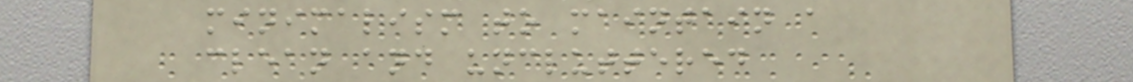minimalism to maintain a
clean and uncluttered
